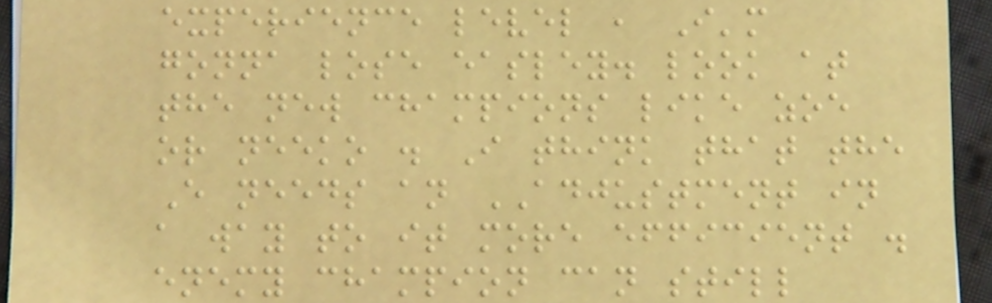experience level , I'm
gonna lose easley. look at
the new champions like zoe
or neeko . I think that the
E needs an ADJUSTMENT in
a way to it more efficient .
enemy champion can still
